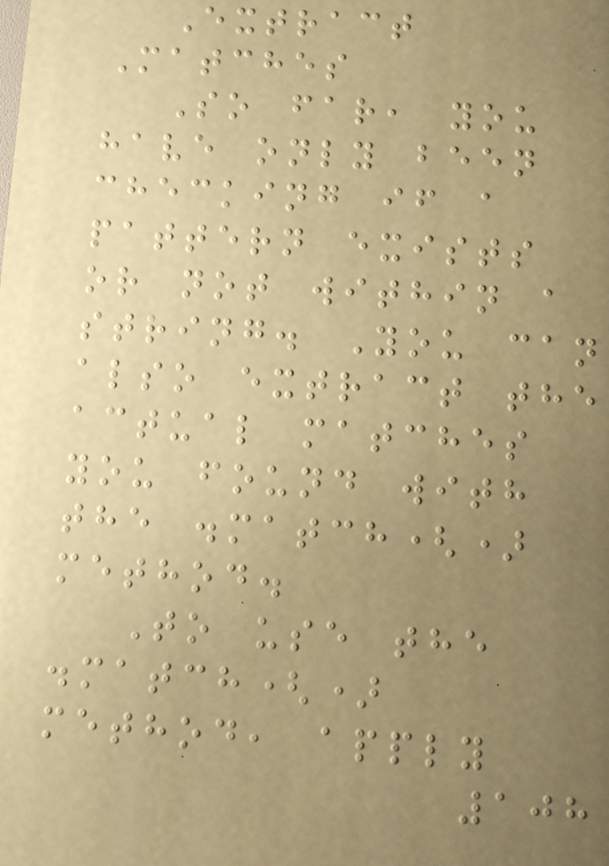Extract
Matches
So far, you
have only been
checking if a
pattern exists
or not within a
string. You can
also extract the
actual matches
you found with
the .match()
method.
To use the
.match()
method, apply
108
